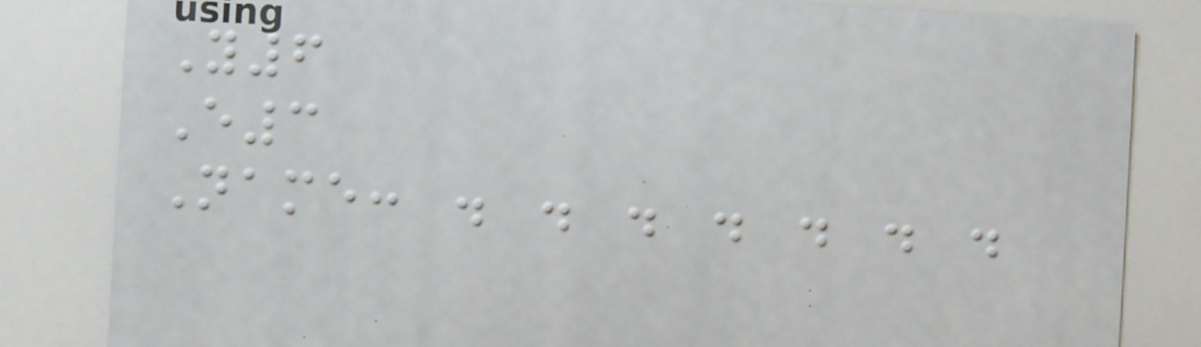Y6
E3
Name: . . . . . . .
